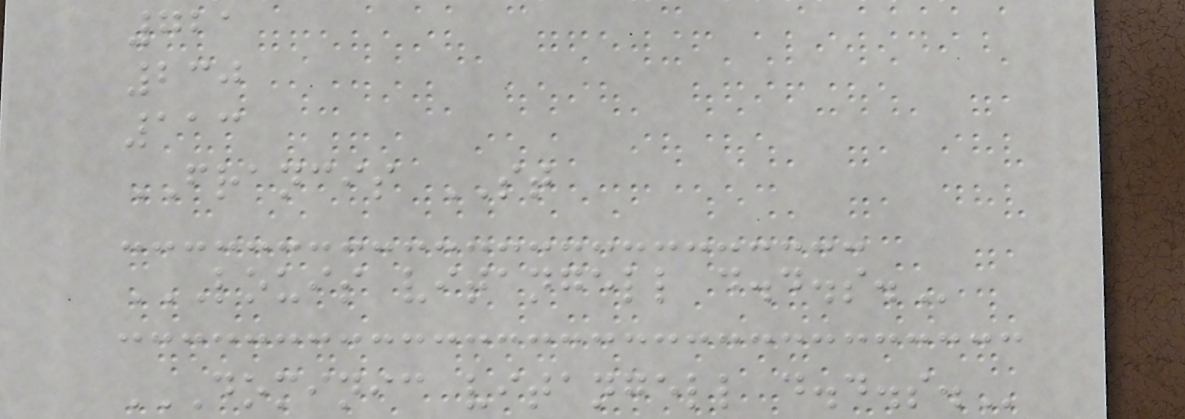721
230
113
FRANCIS ST
LOUIS VITANGELL D.D.S.
DOMINIC VITANGELL D.D.S.
